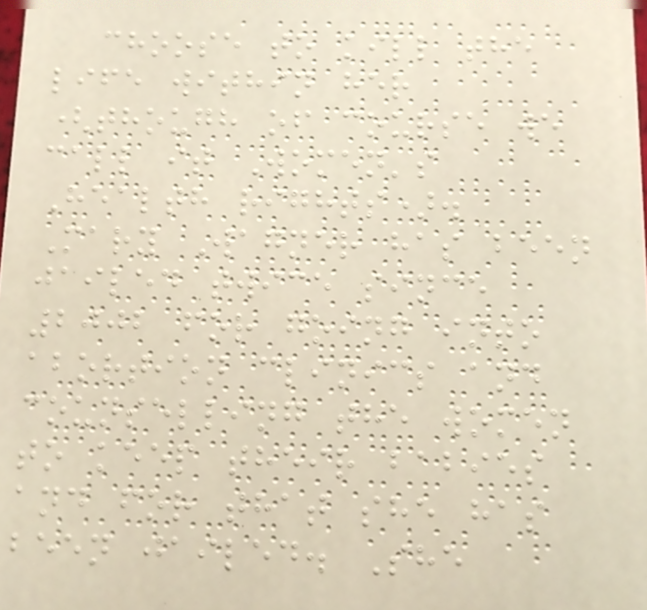choose to kill the
life within her
(though of course we
call it Women's
Health rights).
Mary Wagner has been
jailed twice since
2002 for going into
abortion clinics and
counselling the women
to keep their babies
and for that she has
been jailed. She
